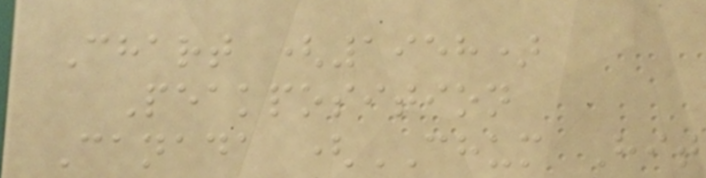Chart (1958)
Peakposition
Canada (CHUM Hit
